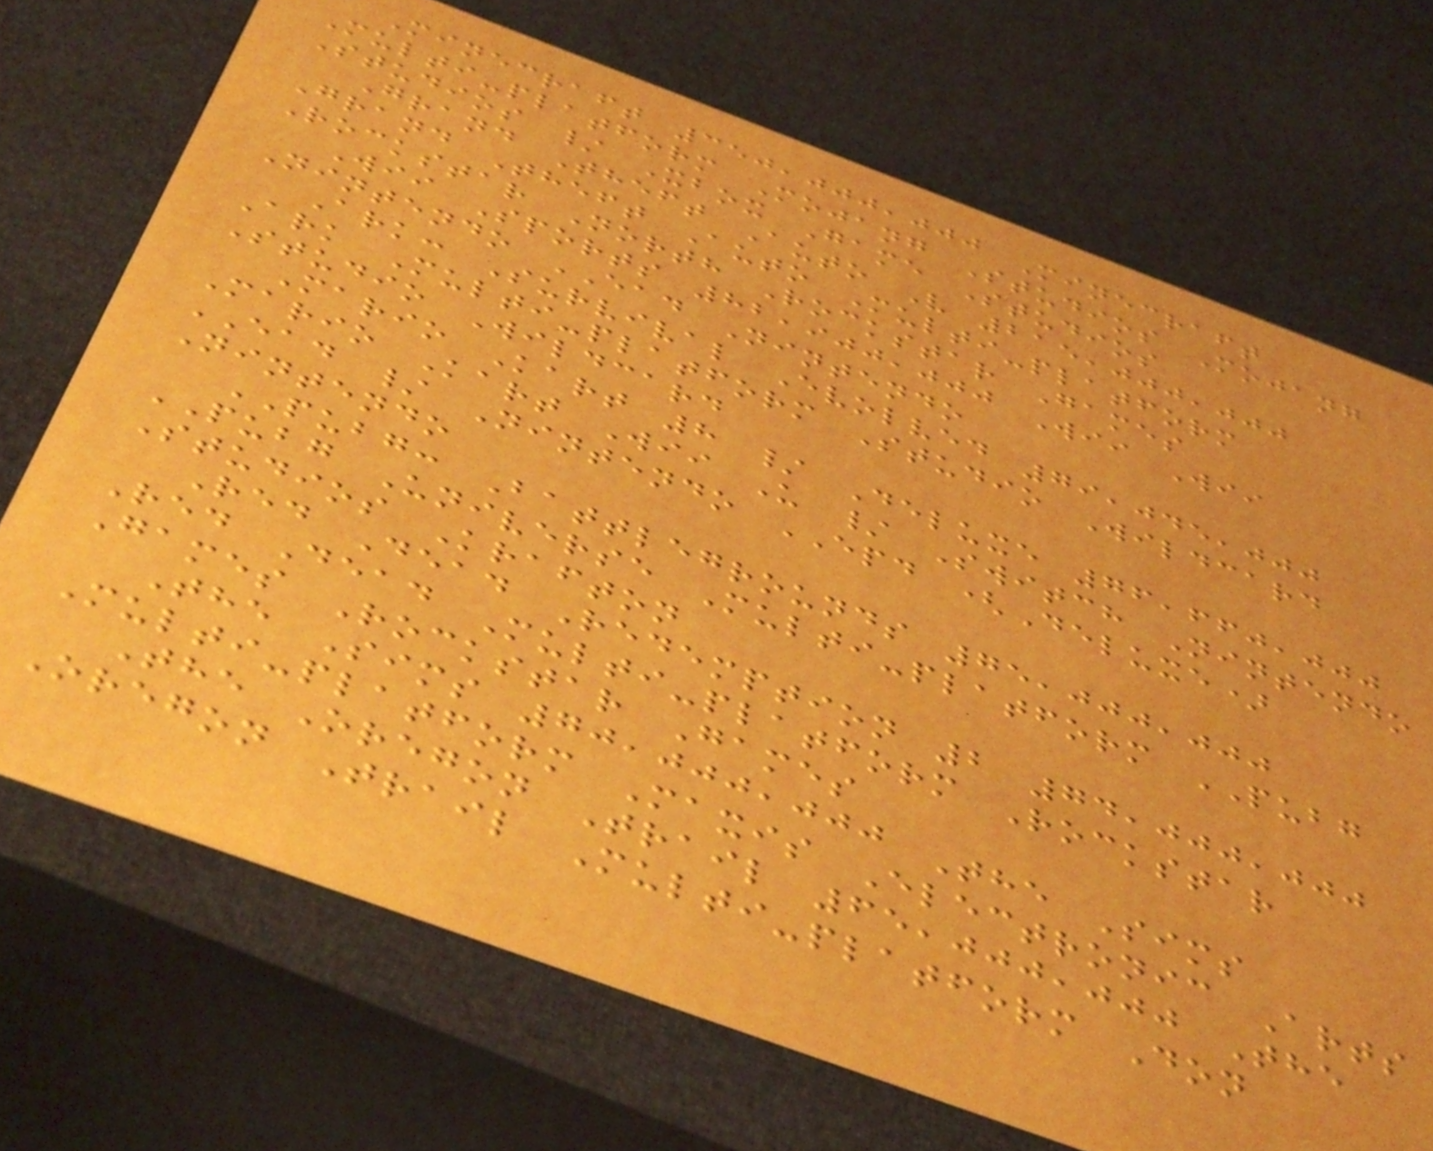Minecraft 350,000,000 Minecraft
Multi-platform Mojang Studios Mojang
Studios / Xbox Game Studios
Grand Theft Auto V 215,000,000
Grand Theft Auto Multi-platform
Rockstar North Rockstar Games
Wii Sports 82,900,000 Wii Wii
Nintendo EAD Nintendo
Ark: Survival Evolved 79,045,000
Ark Multi-platform Studio Wildcard
Studio Wildcard
Mario Kart 8 / Deluxe 76,660,000
Mario Kart Wii U / Switch Nintendo
EAD / Nintendo EPD (Deluxe)
Nintendo
PUBG: Battlegrounds 75,000,000
PUBG Universe Multi-platform PUBG
Studios Krafton
Red Dead Redemption 2 74,000,000
Red Dead Multi-platform Rockstar
Games Rockstar Games
The Sims 70,000,000 The Sims
Multi-platform Maxis Electronic Arts
The Oregon Trail 65,000,000 The
Oregon Trail Multi-platform Don
